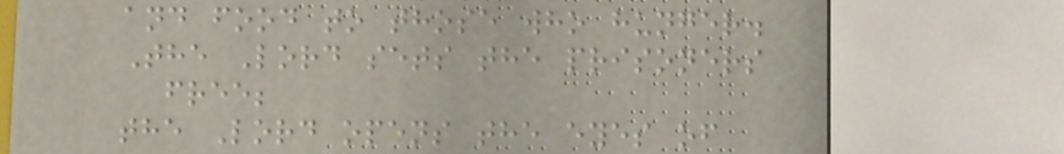and food to those who hunger.
The Lord sets the prisoners
free;
the Lord opens the eyes of
